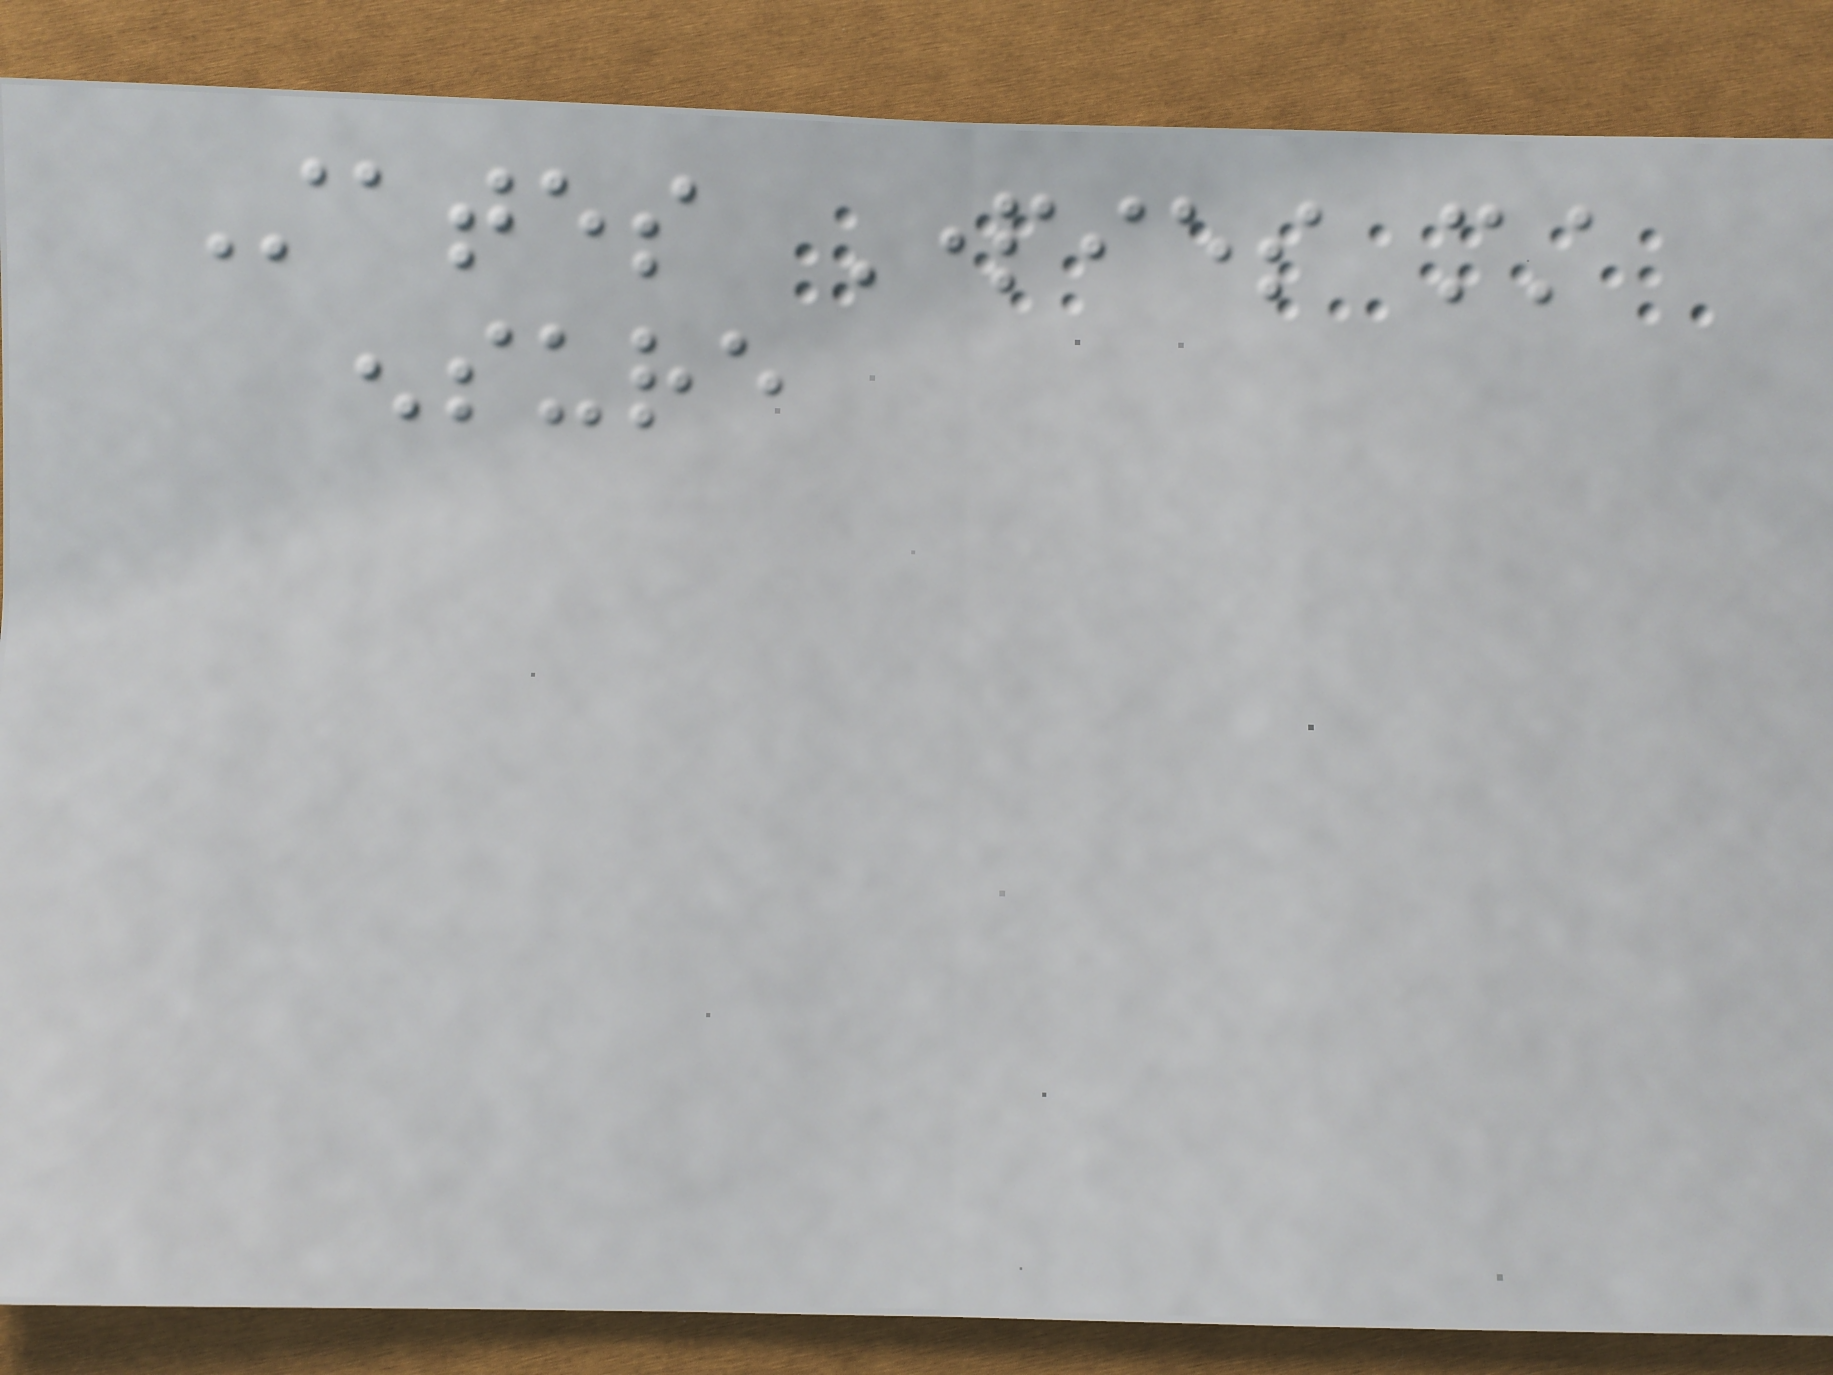States Parties must
ensure
